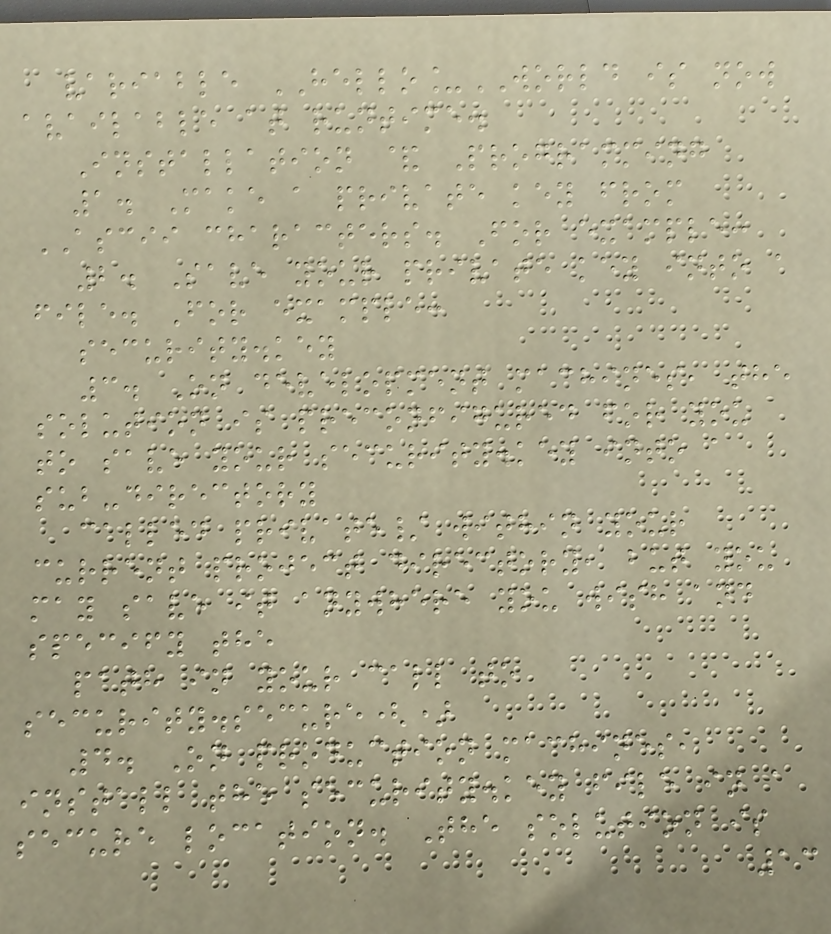variable HELLO_WORLD is now
available at runtime.
Installation & Programming
1. Make a private key from
ASCII characters. For example:
2. Save your private key into a
file. For example:
security.key
3. On development machines, the
solution is preconfigured for you
to save your security.key into a
sub-directory
called private/ within your
current project directory, but you
may save it anywhere you wish and
specify the
path in your call to
security.secure()
4. On production machines,
install the security.key file in a
secure location. The solution is
13
